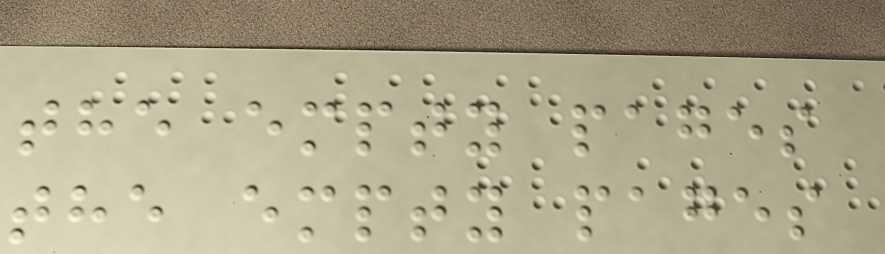the empty pages
the empty pages
